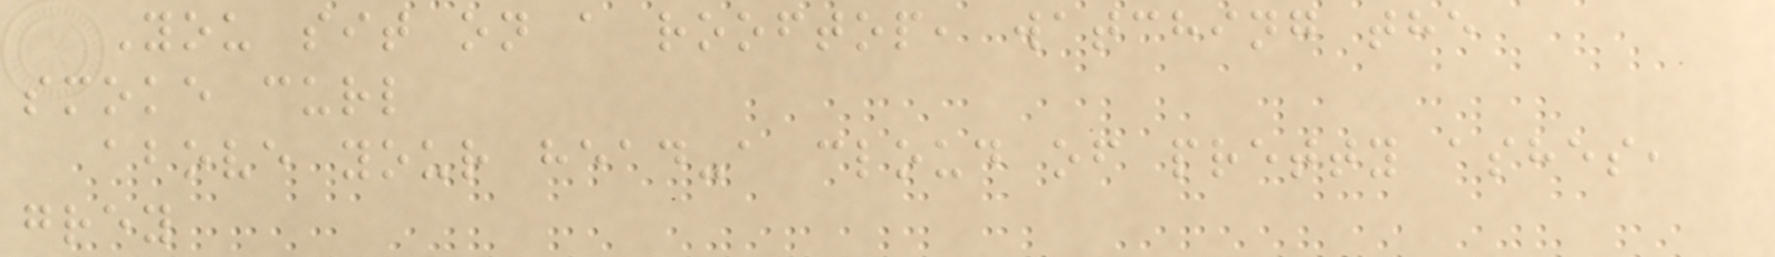You sit on a rooftop, watching the
smoke curl
above your head-a cloud of pretty ashes,
grey
